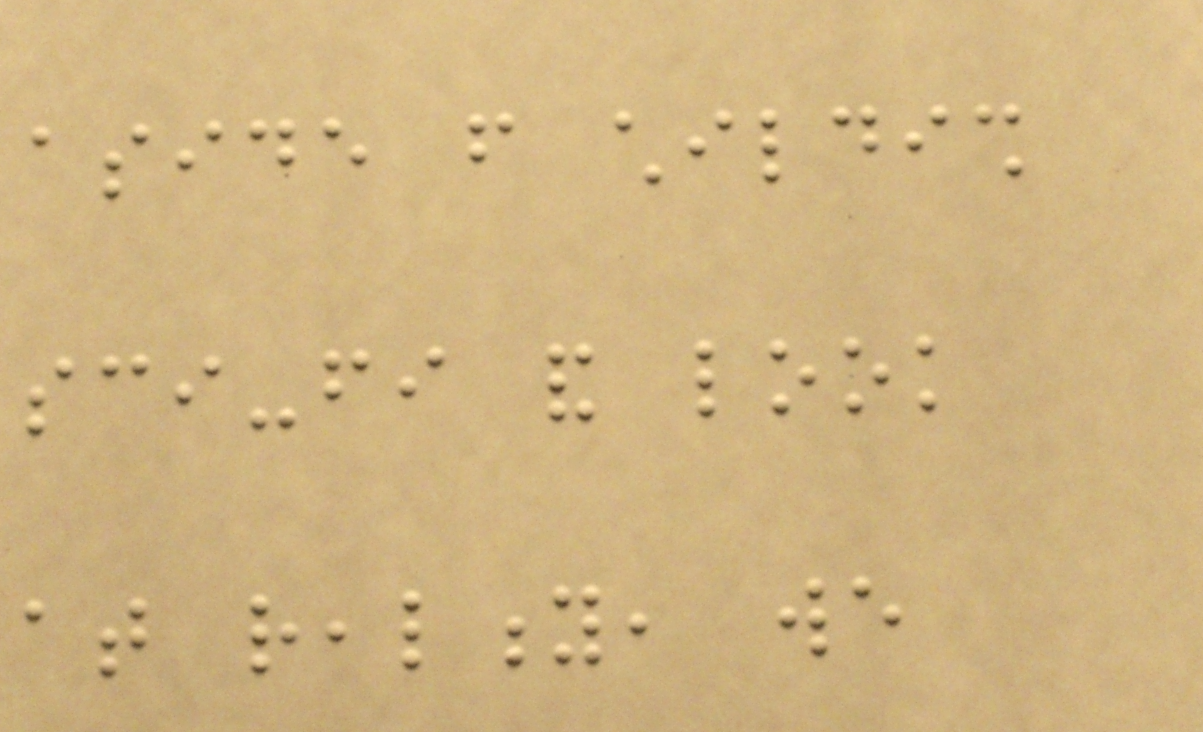aside from childish
sci-fi and look
at reality, we
